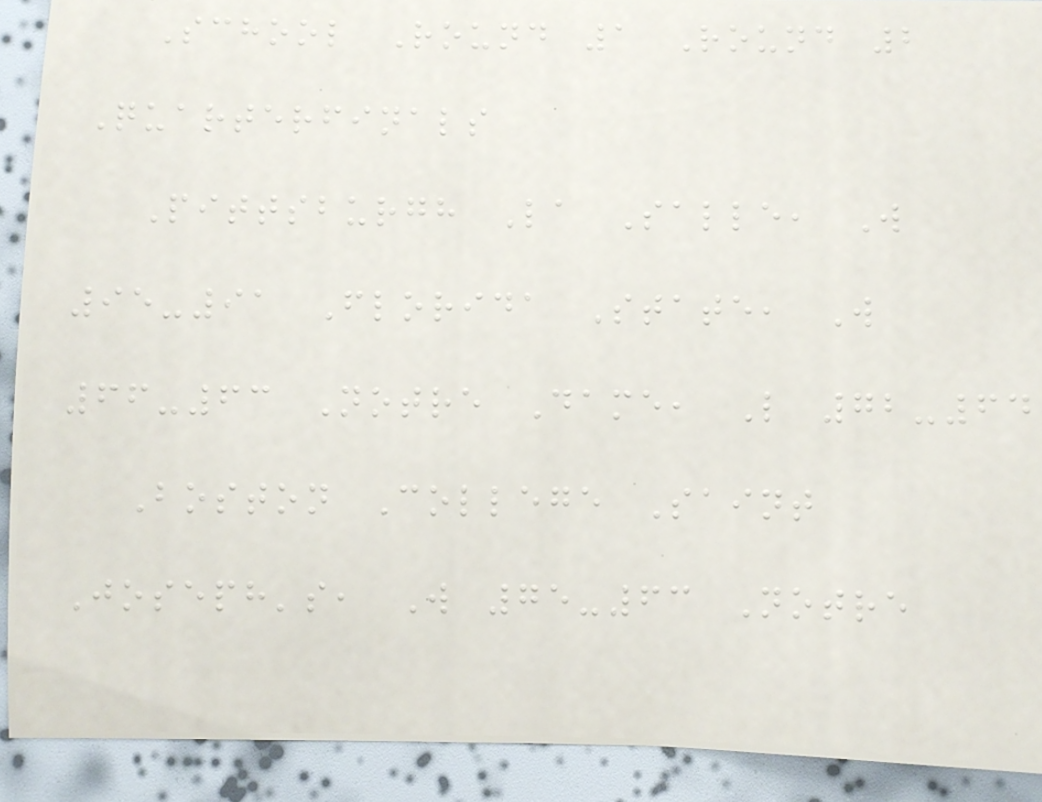School Round 1 Round 2
Quarterfinals
Pittsburgh La Salle, W
95-91 Florida State, W
66-63 Notre Dame, L 72-64
Boston College Saint
Joseph's, W 75-63 Notre
